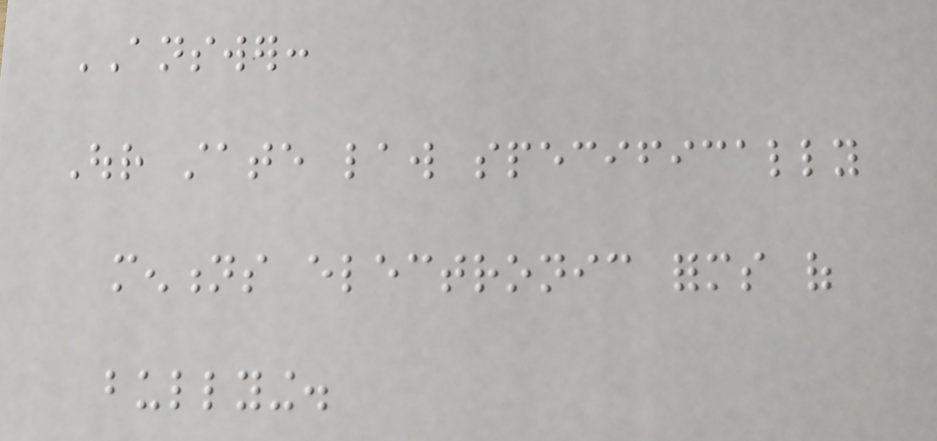ANSWER:
Our state law specifically
mentions electronic forms of
bullying.
